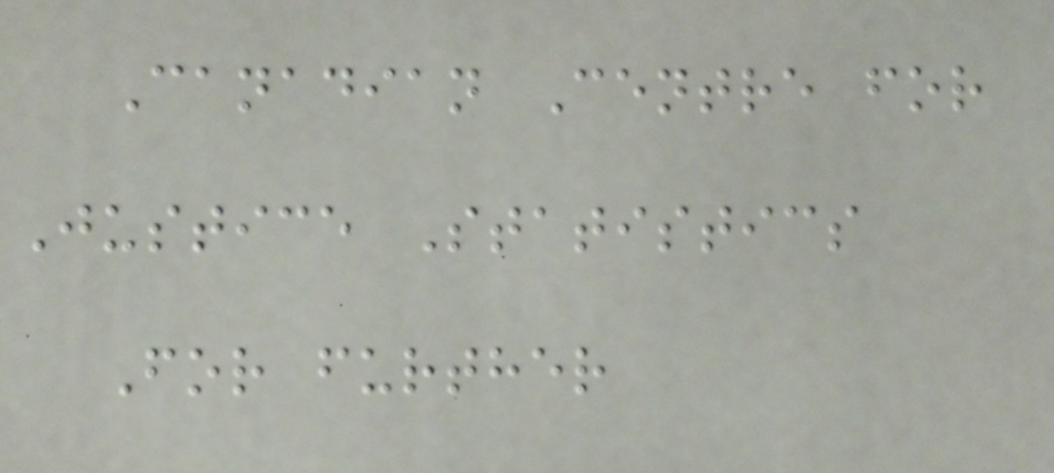Canadian Centre for
Justice Statistics
For further
